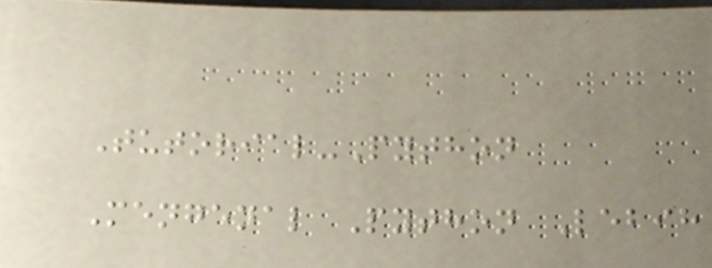Tutorial-Python
Mengenal Python Lebih
